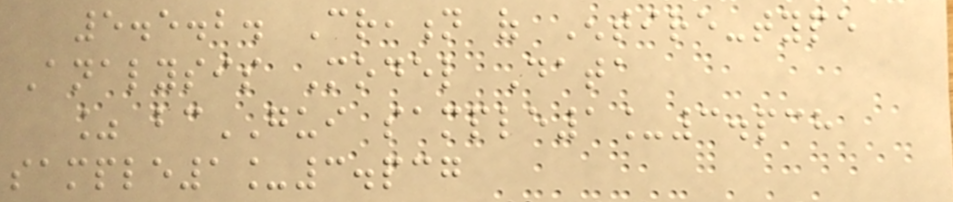5.5.2. Creation of Entire-type
Analysis Model Data
% bcGUI sample1_3.pch
sample1_3.pcg
